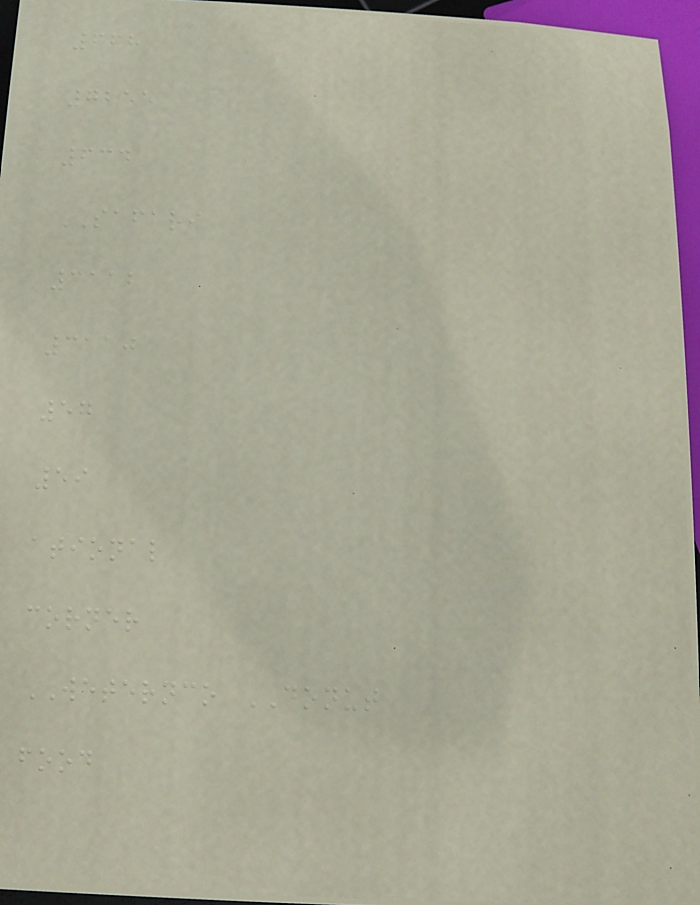668
7255
634
SAFARI
3112
3110
57
59
ational
corner
WETERNCO DONUT
food
